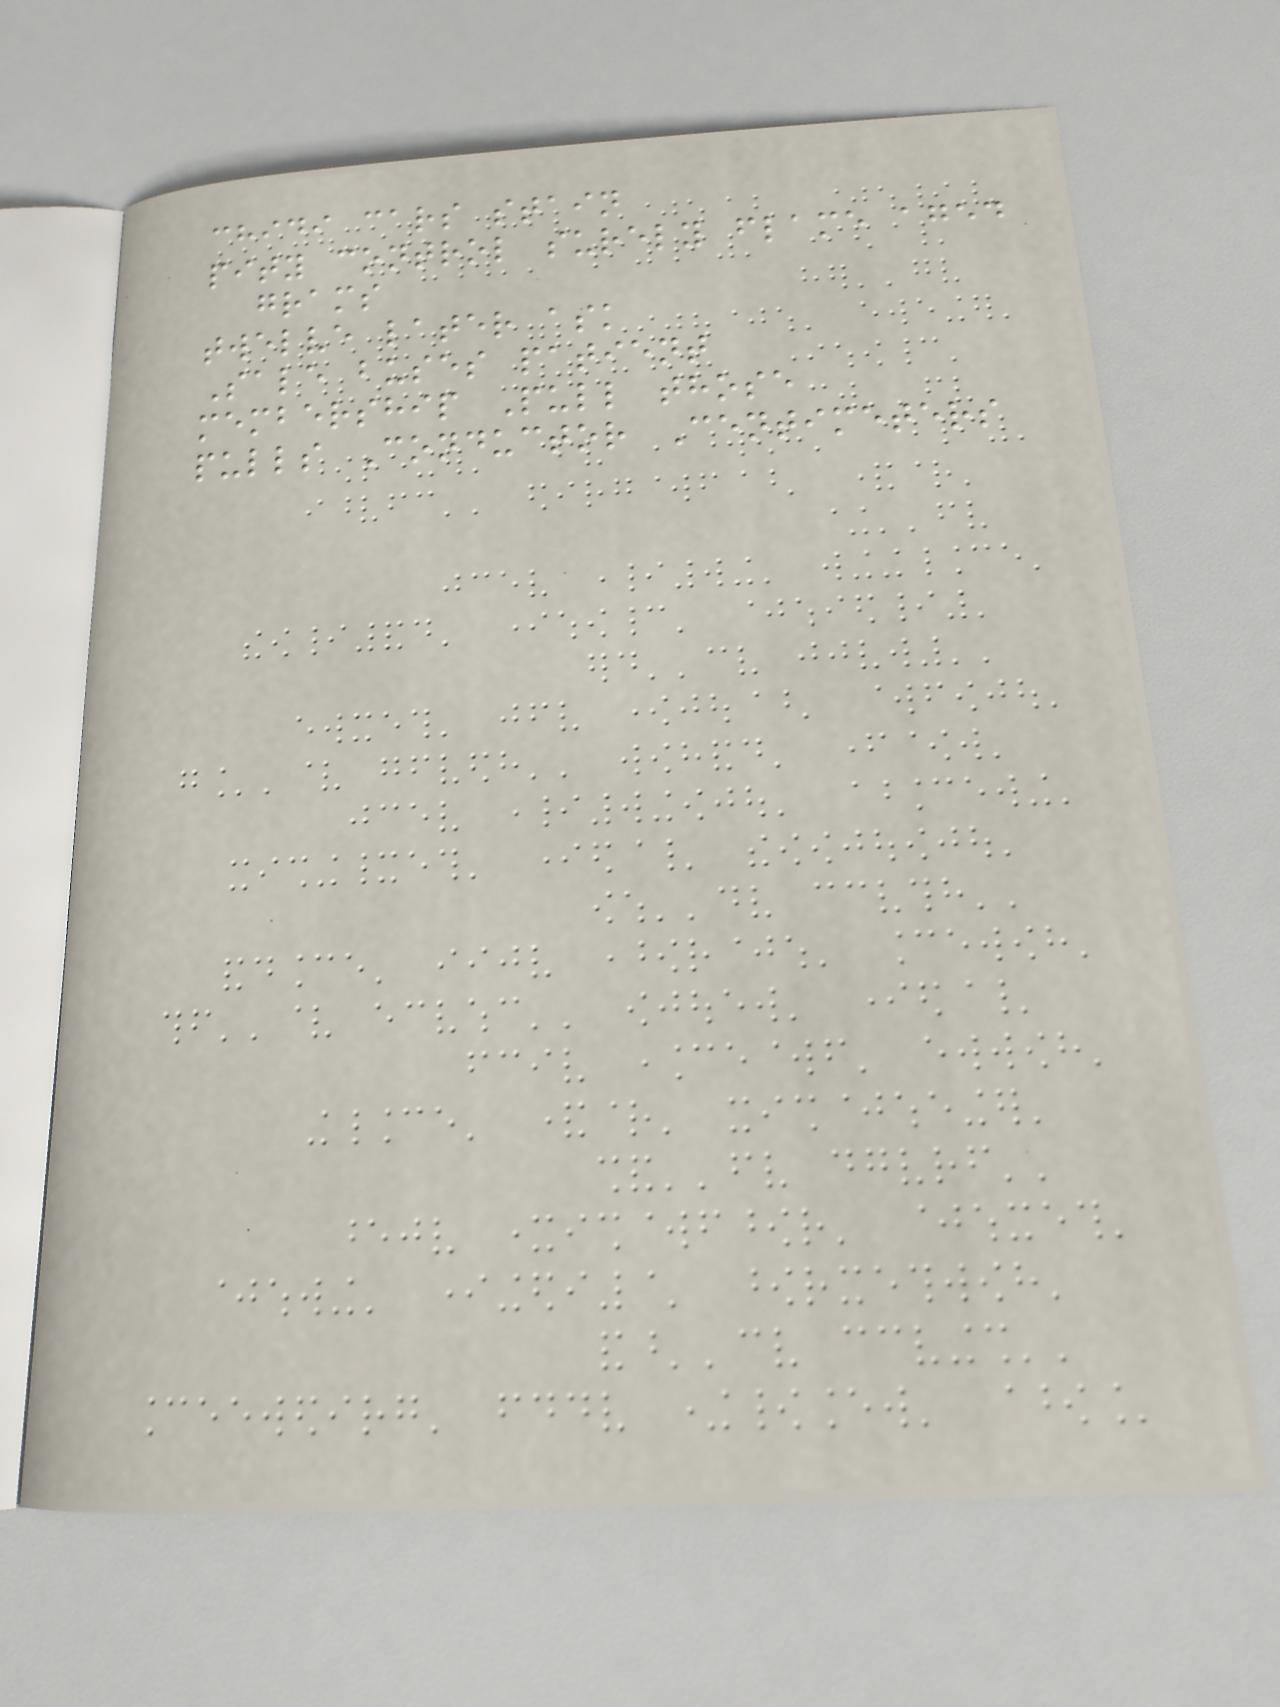chidi cars stain
pity control surely flame aged
grams
twelve later ask
Sale buses patient
membership Pull those
pulls Conductor Centimeters
